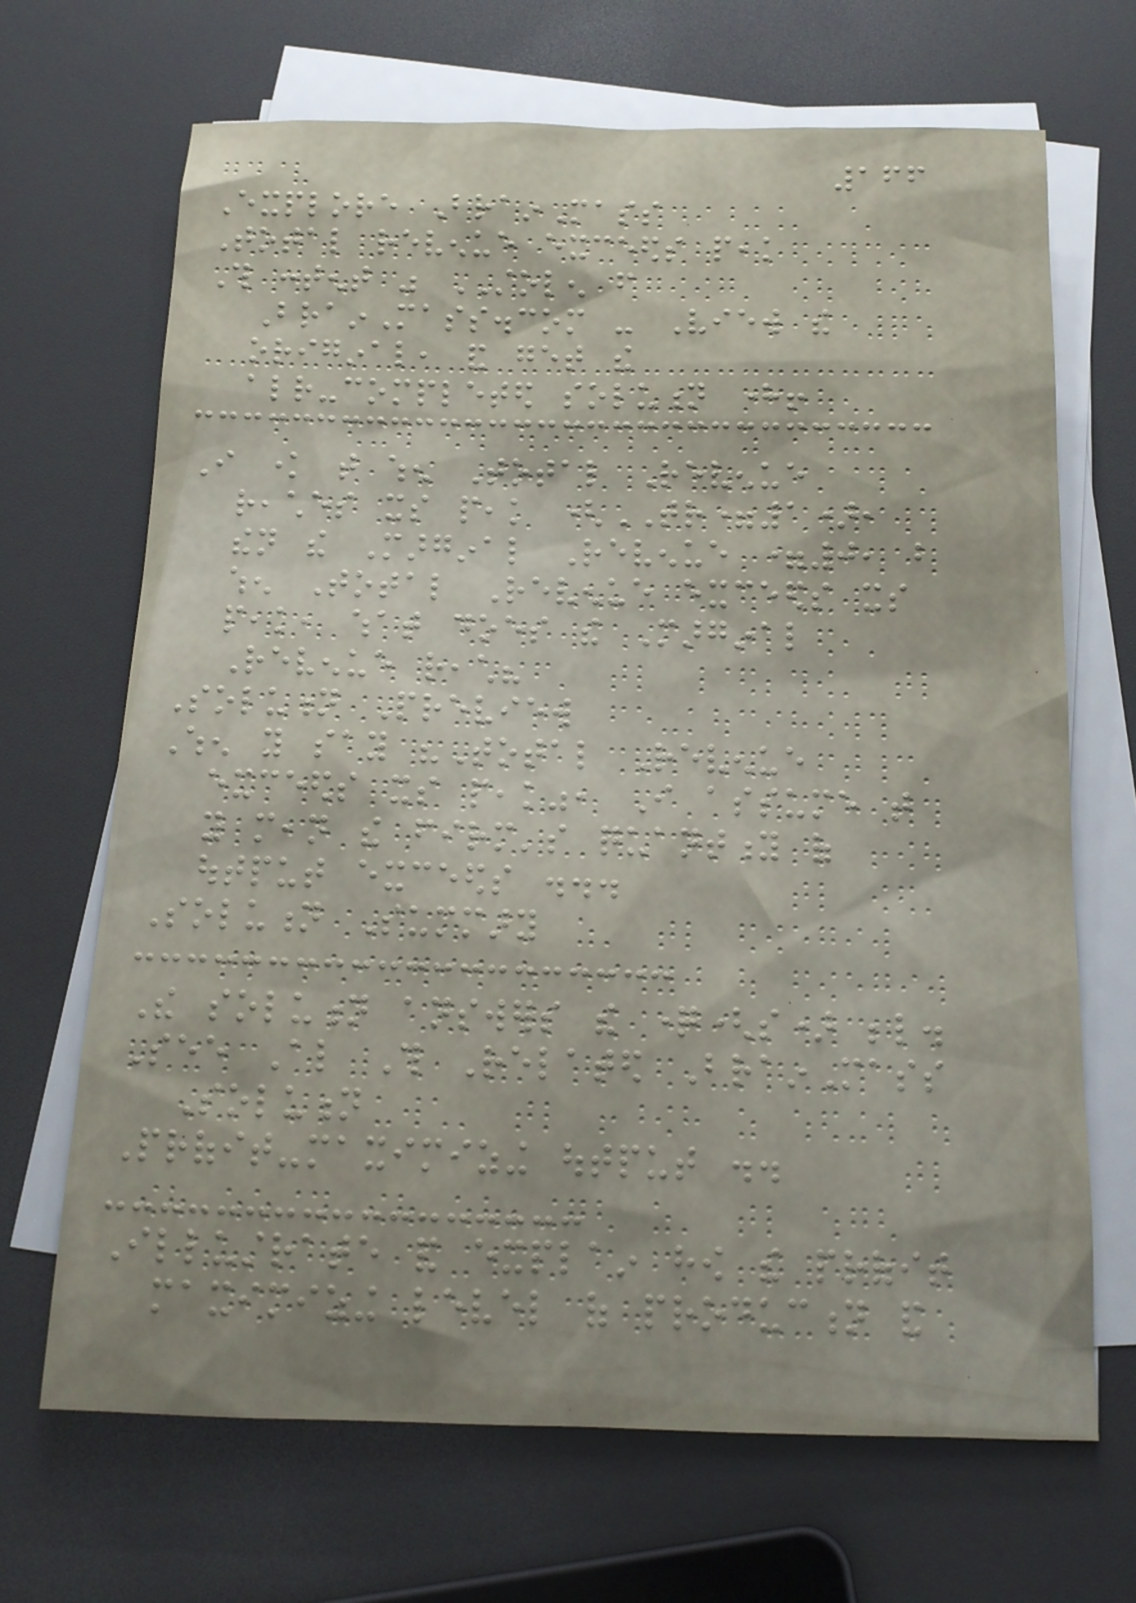166
Explore BrainMass
Total revenue exceeds peak
This content was STOLEN from
BrainMass.com - View the
original, and get the
already-completed solution here!
I know that when Total Revenue
reaches its peak (TR=1),
then the Marginal Revenue =0, but
when Total Revenue exceeds its
peak, what does the Marginal
Revenue reach?
Solution Preview
When you say "Total Revenue
exceeds its peak", I assume that
you mean the firm's quantity of
output exceeds ...
Solution Summary
The solution answers the question(s) below.
See Also This Related BrainMass
Solution
Profit-maximizing output ..
Illustrate and explain how the profit
maximizing level of production and
